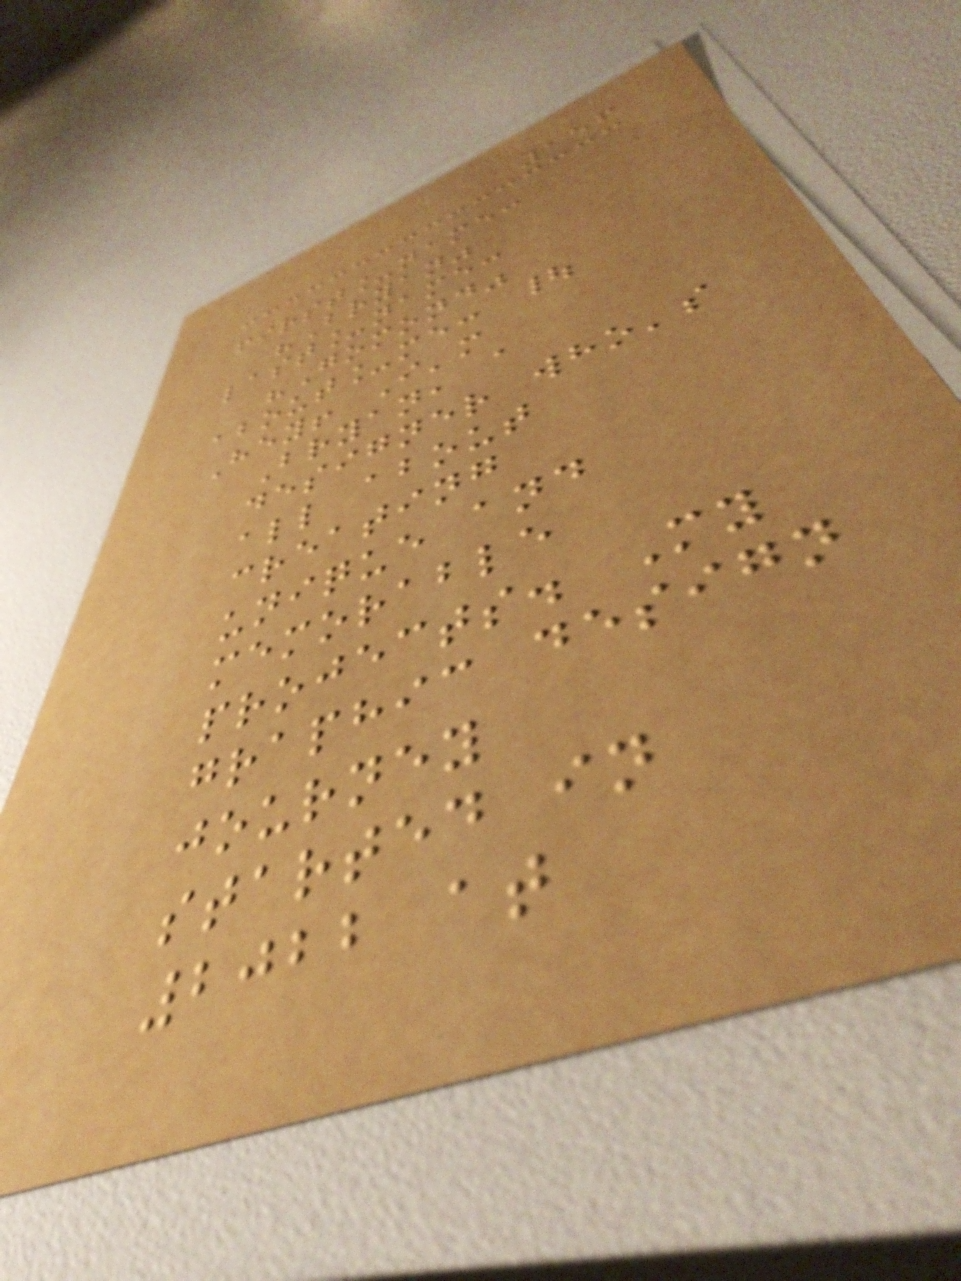156
first_name:
"Bryan"
last_name:
"Gomond"
about_me: |
Hey! I'm
Bryan, a
designer who's
all about
creating
unique and
memorable
projects. My
graphic design
journey
started in
2022 at
